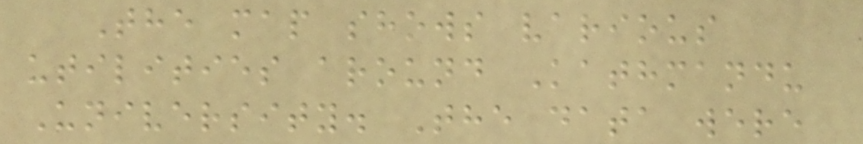The map shows various
utilities around Kathmandu
University. The data were
